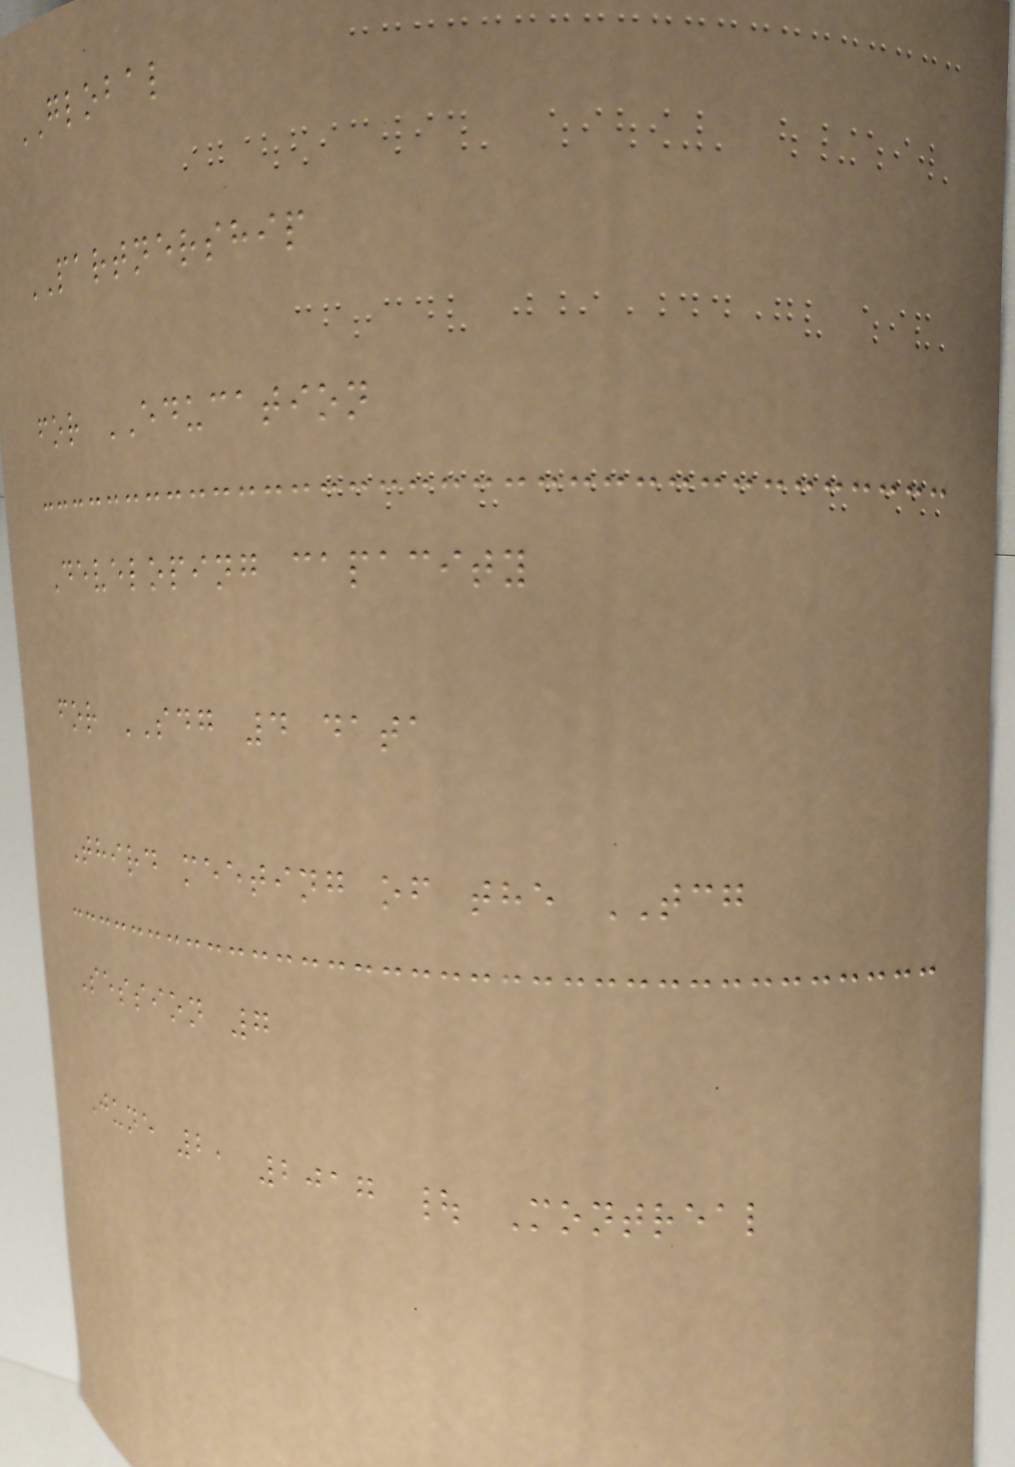GLOBAL
PARTNERSHIP
for EDUCATION
Developing capacity
for SDG 4 data
Third meeting of the TCG
Session 7
June 2, 2017 | Montreal
